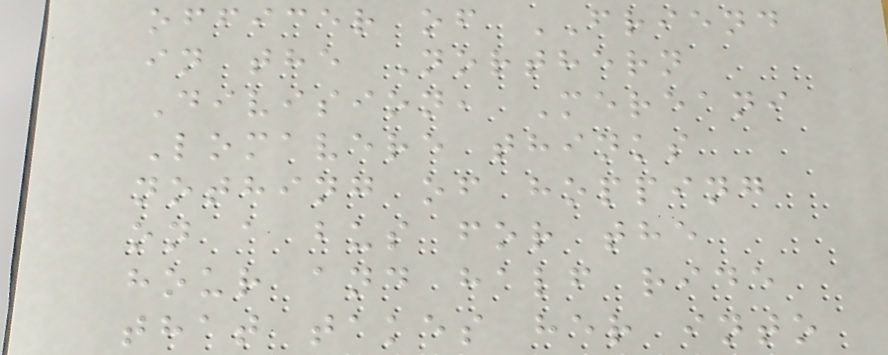officer of FRIEND
in the Northern
Division, Mereani
Lomavere thinks
nothing of hopping
on a bus for the
hour and half ride
that takes her into
